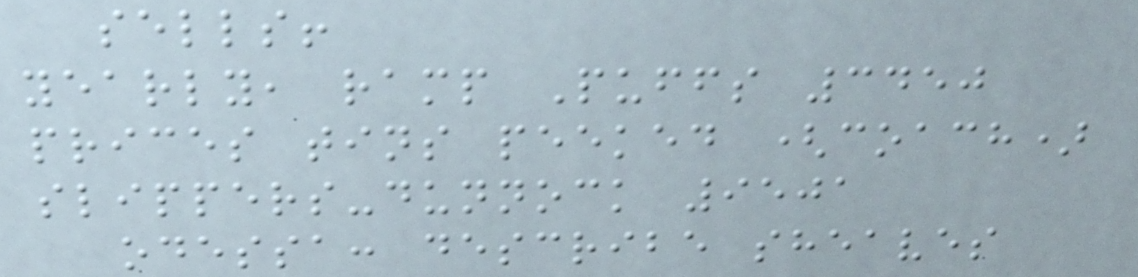sells!
yearly, ramp Puffs 3450
prices tins peeked (coach)
slippers-dunnock 9501
odessa: describe sheaves
